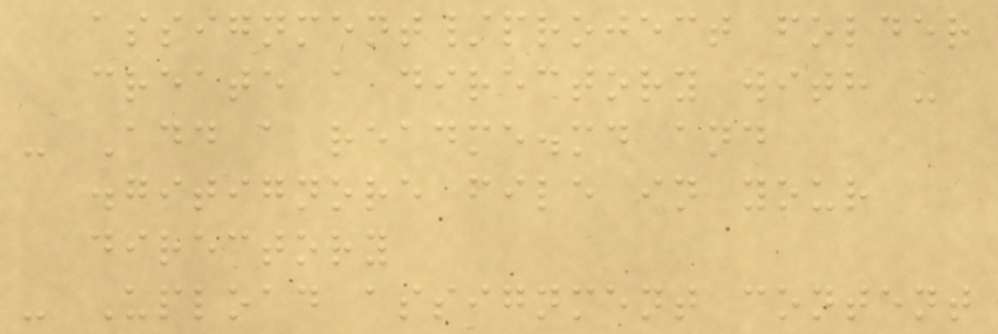assignment/project folder
create a directory with -
- Add a readme.md and
.gitignore file in your
directory
- Upload assignment content
